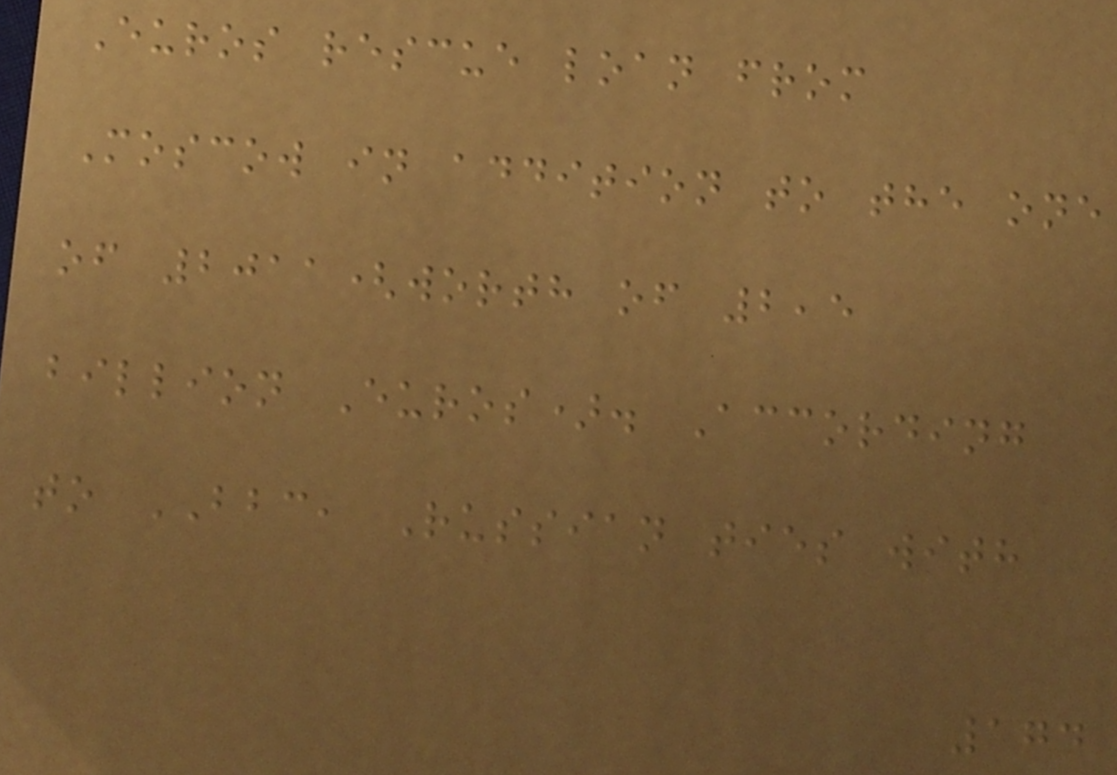Euros rescue loan from
Moscow in addition to the one
of 2011(worth of 2,5
billion Euros). According
to BBC, Russian ties with
174
